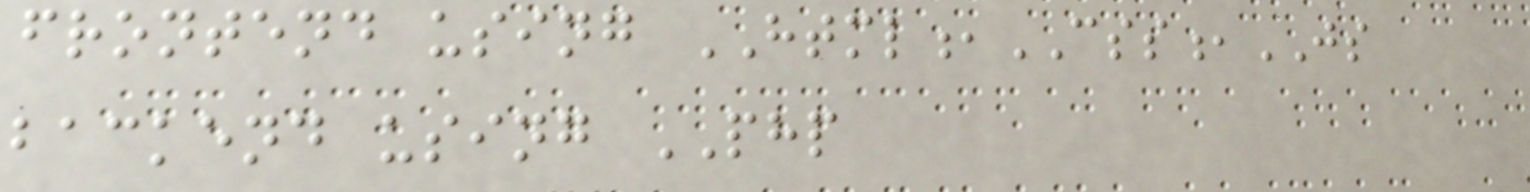frontend using HTML,CSS,JS
backend using PHP
